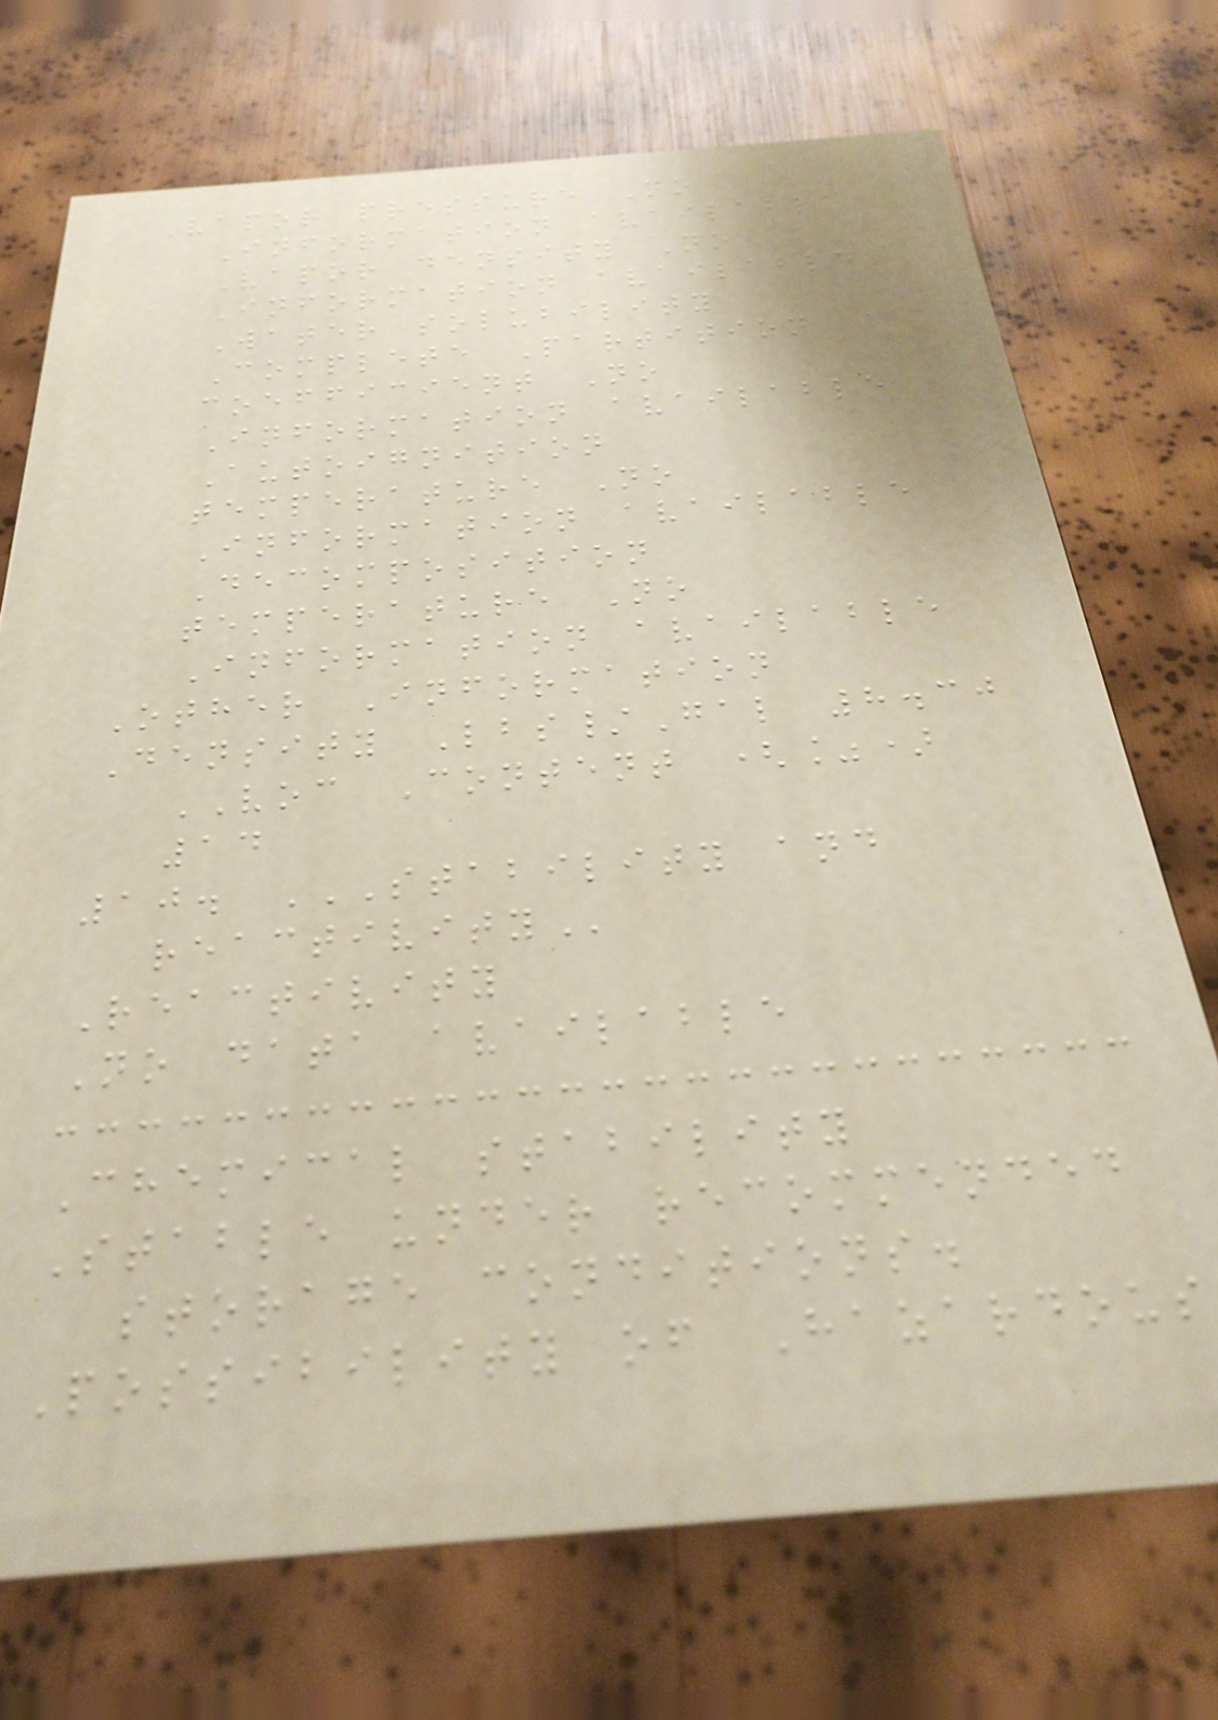Vapor pressure No
Information available
Vapor density No
Information available
Water solubility
Complete Partition
coefficient No
Information available
Autoignition
temperature No
Information available
Decomposition
temperature No
Information available
Other Information
Density Lbs/Gal 8.30
VOC Content (%)
14
10. STABILITY AND
REACTIVITY
Reactivity
No data available
Chemical stability
Stable under recommended
storage conditions.
Possibility of Hazardous
